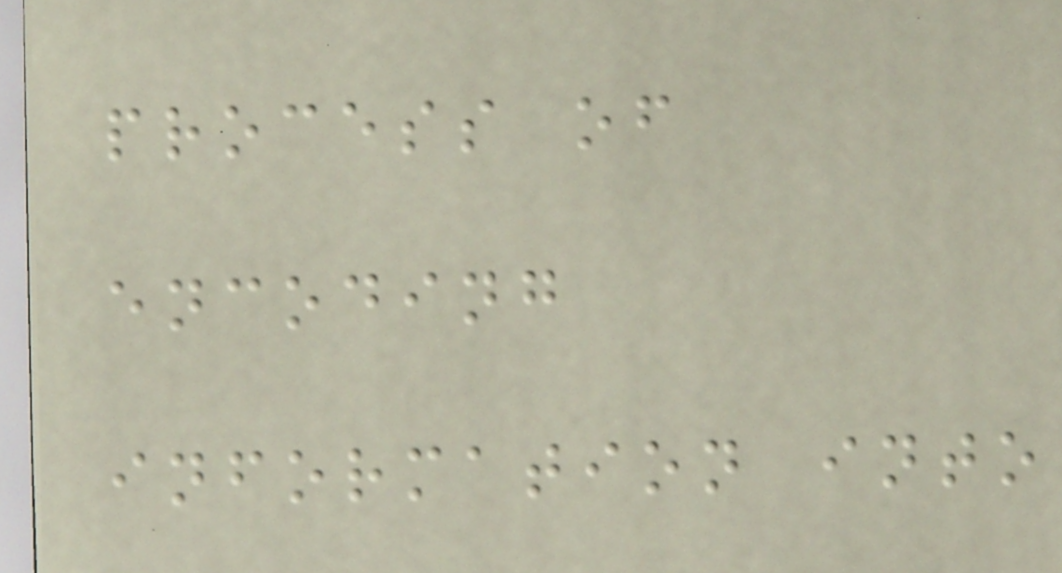process of
encoding
information into
